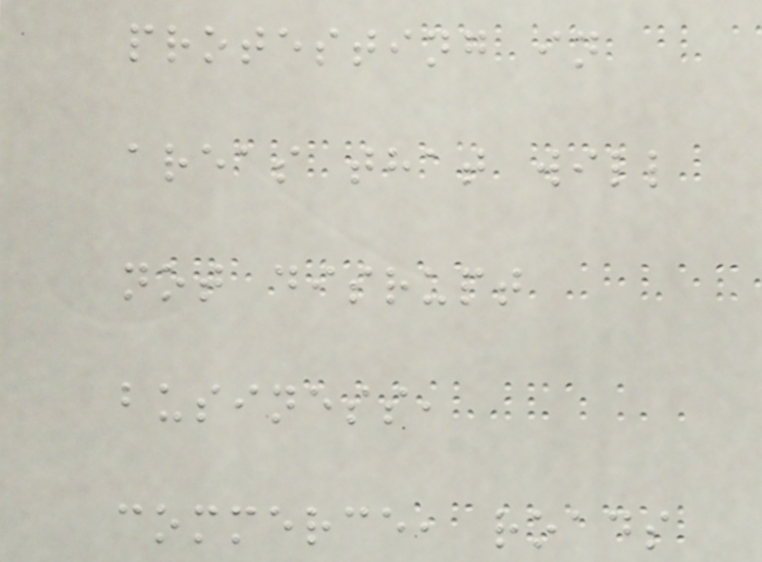protesting in
areas that will
not disrupt
business,
commerce, roads
